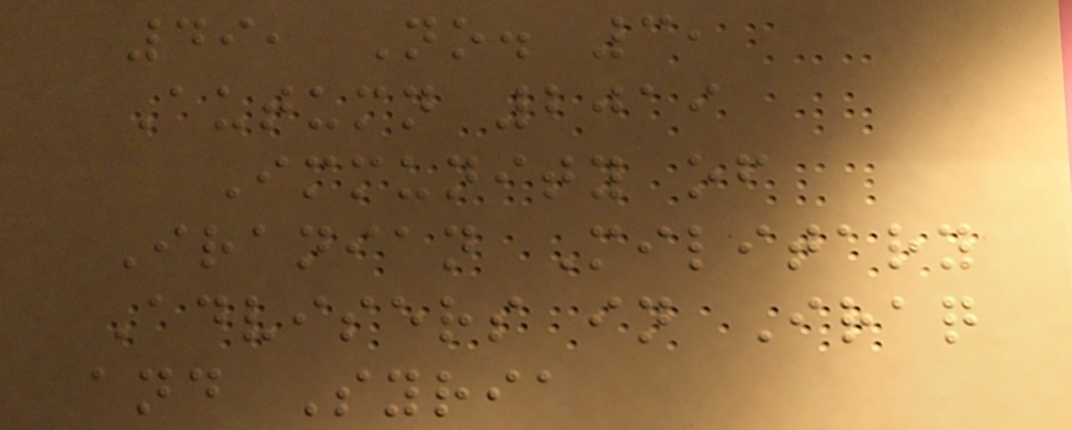49, No. 3,
Autumn 2019
Immunity of
Iranian Military
Advisers in Iraq
and Syria
